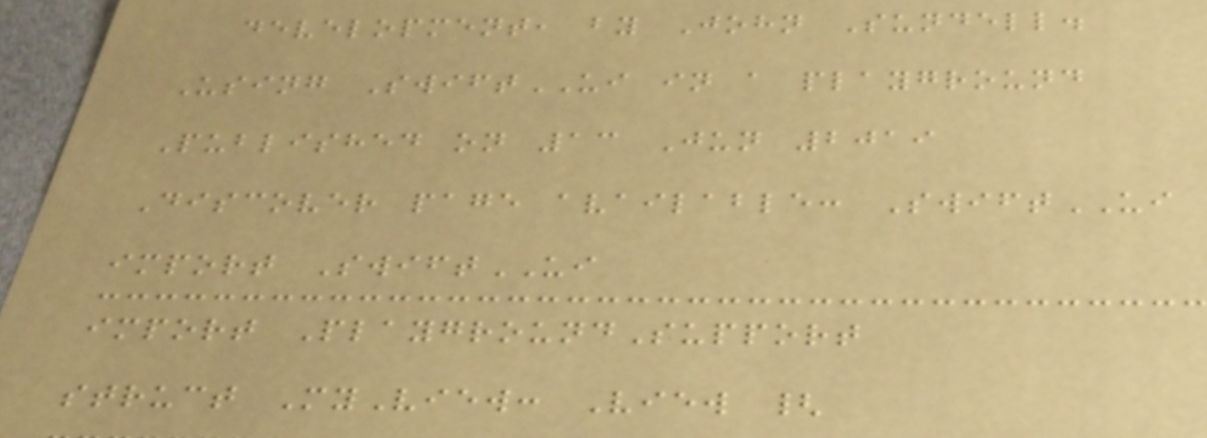development, by John Sundell.
Using SwiftUI in a playground
Published on 13 Jun 2019
Discover page available: SwiftUI
import SwiftUI
import PlaygroundSupport
struct MyView: View {
